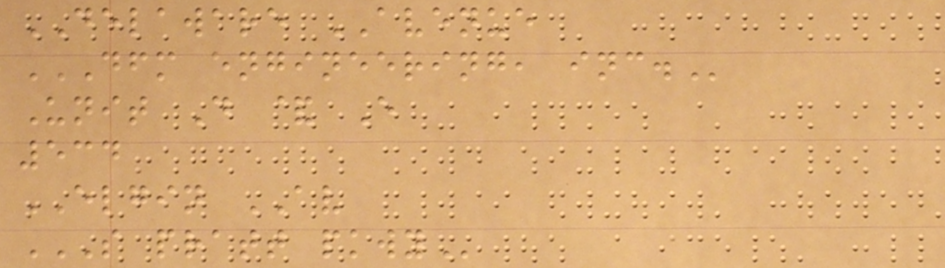DELAWARE AVENUE
DFM ENGINEERING, INC.
Unit D & E
534
ELGIN AV
S PRATT PKWY
